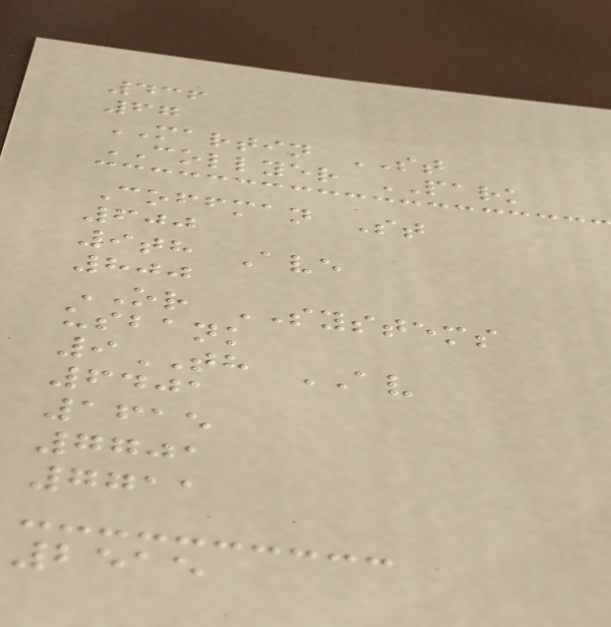436
67
MARTIN ST
COLLYER PARK
Coffman St
600
9th Ave
800
OR SYSTEMS
usbank
9TH AV
6401
1615
7701
7711
2515
